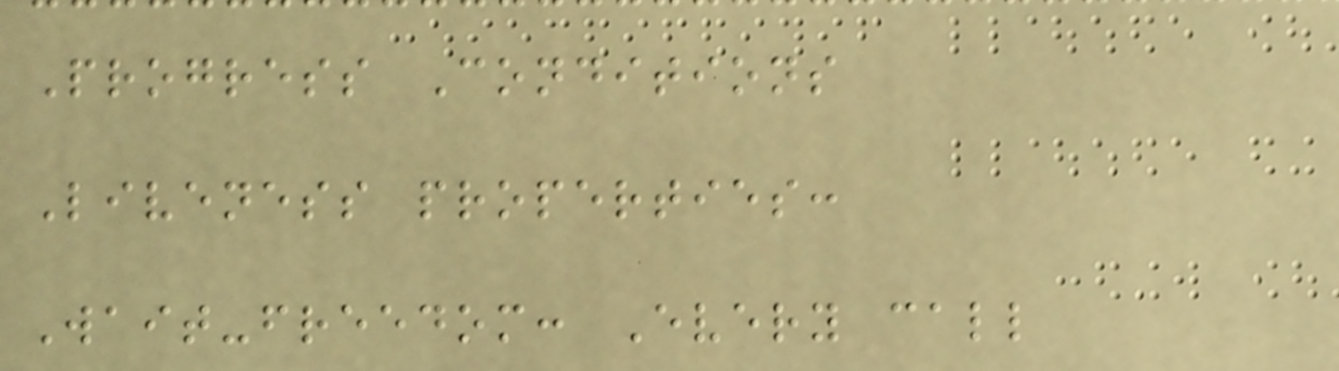Progress Conditions
Liveness properties:
Wait-freedom: Every call
